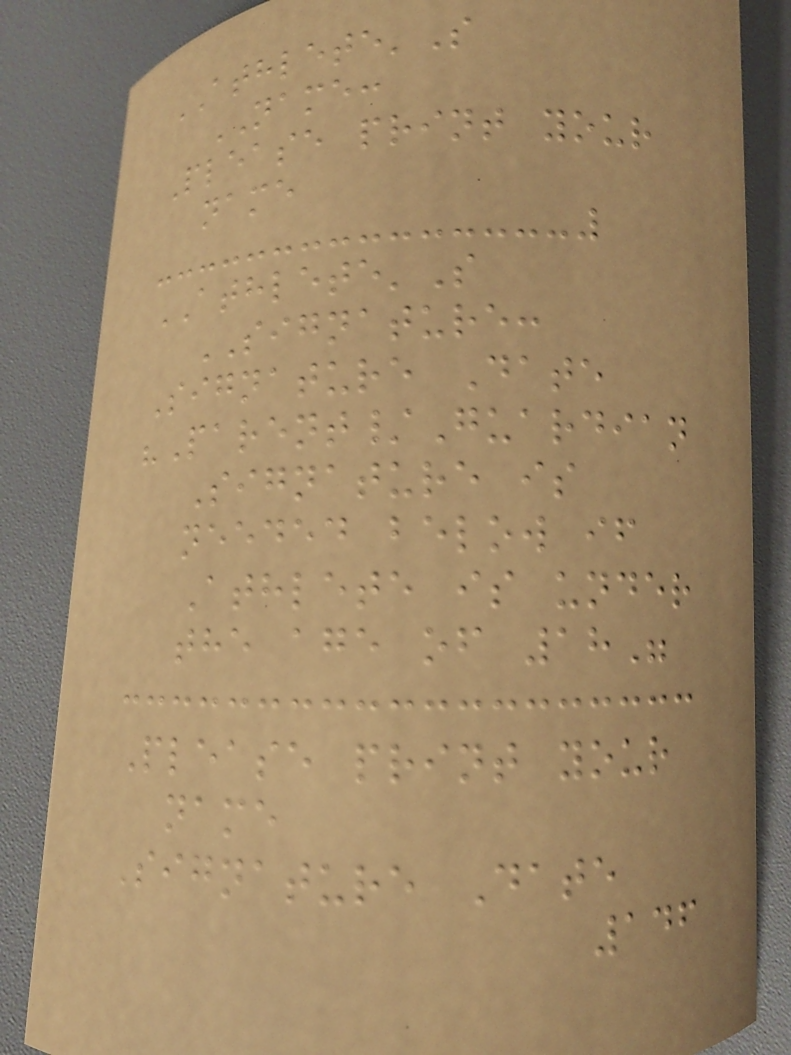ATHLETE'S
NAME:
Please print your
name
ATHLETE'S
SIGNATURE:
Signature Date
"Parent/Guardian
Signature is
needed below if
Athlete is under
the age of 18"
Please print your
name
Signature Date
146
